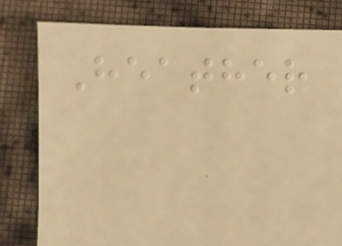Heather
